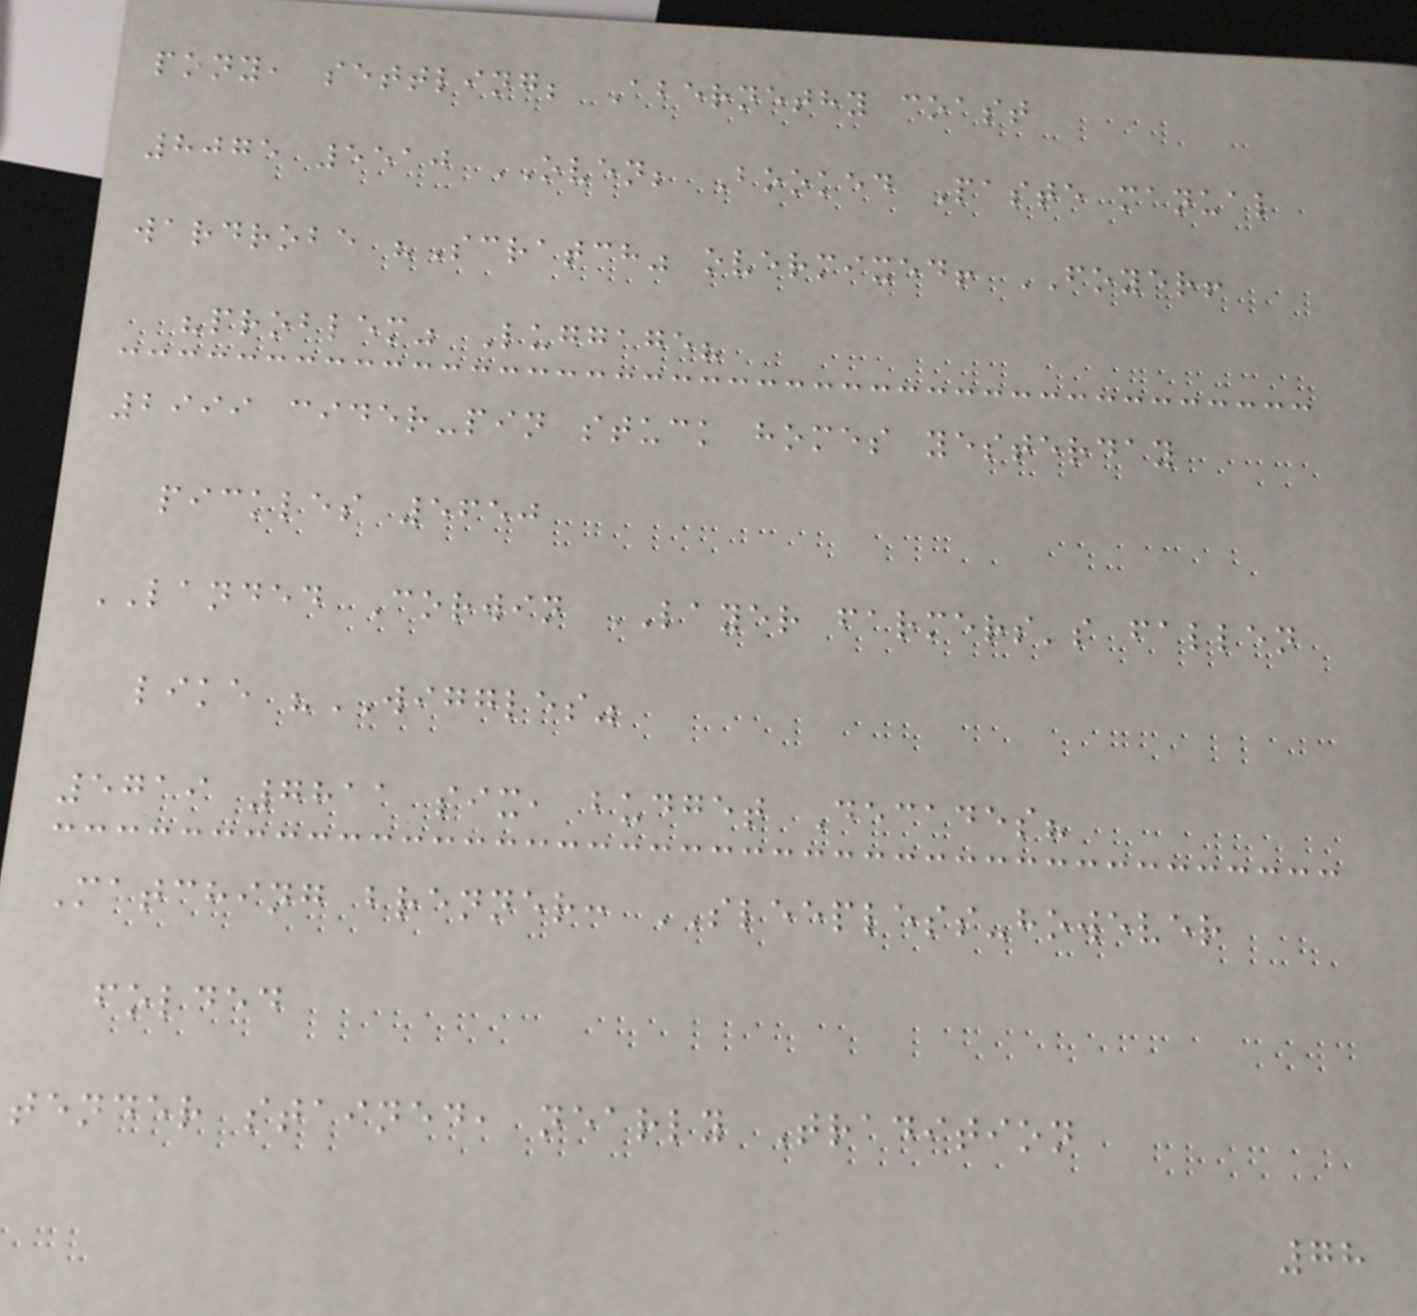pony, settling; Abernethy coast
8075 5510 OVEN; Booked Paste manual
wardrobe "Scratch" overmixed! FOYER!
"problem" Luggage?
2999 cider-pin stuck homes yesterday
pickles 5650
LANDED Corwin LAYER farmers's fallen
like "WIGGLES"
5719 7811 six, budget Decades?
Matching brenner: SLEEPLESS-however
folded
tender stained, nearly Tradition
78
